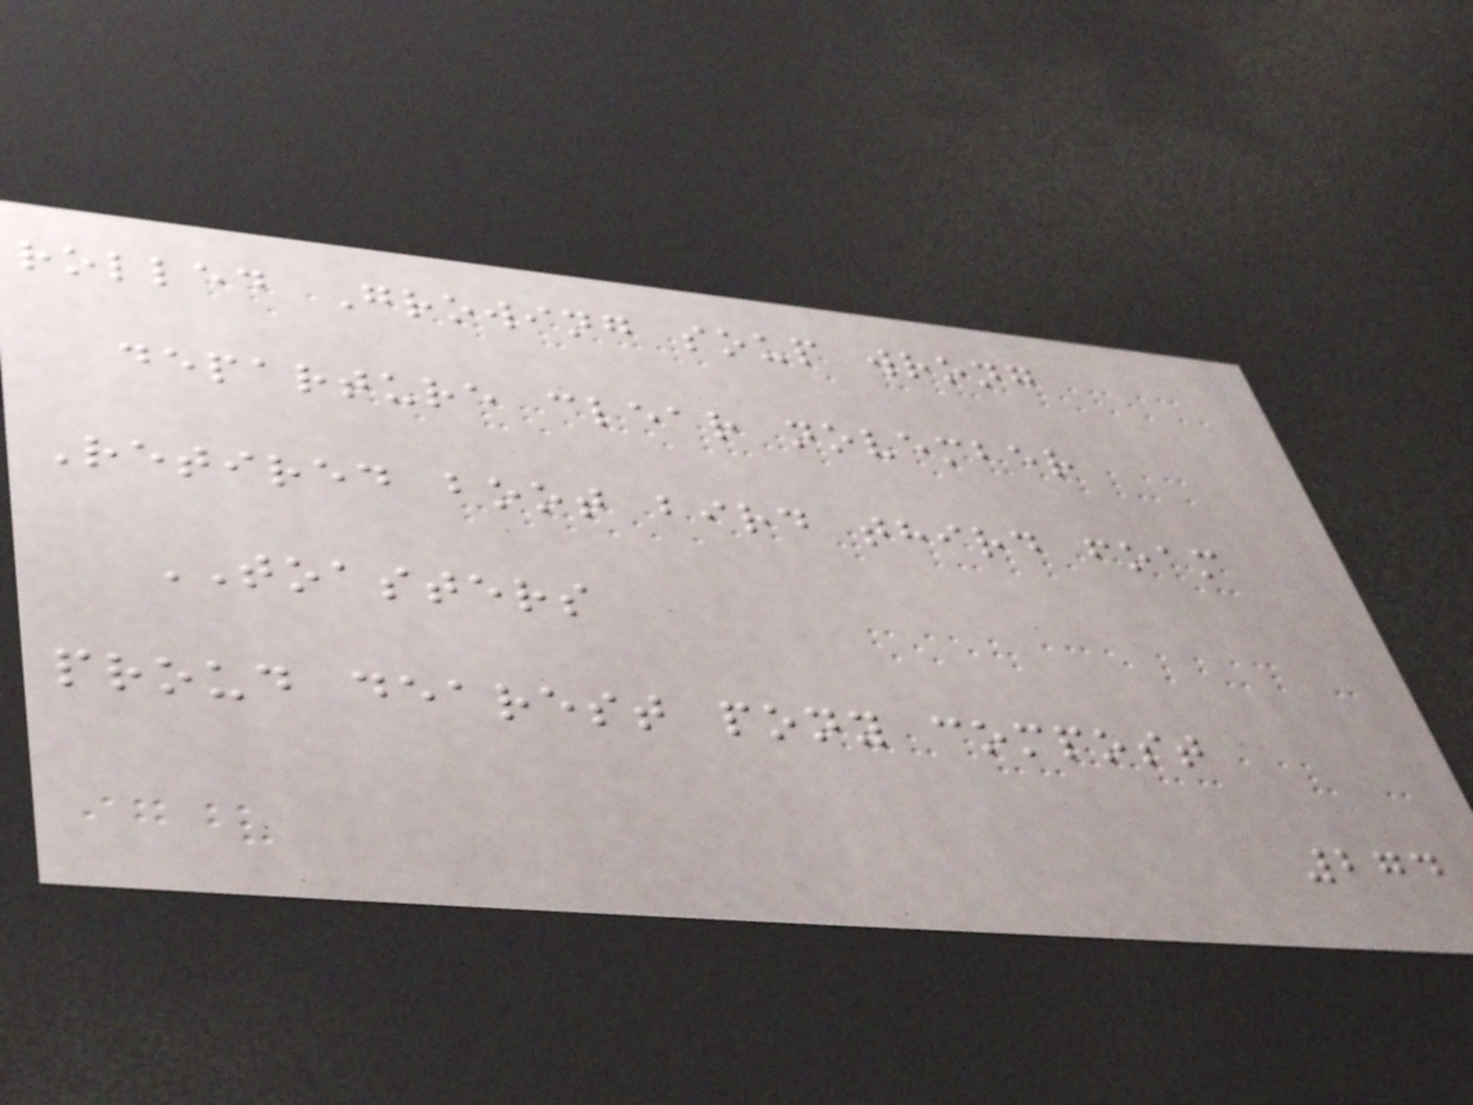rolled Growing soup wrong
departure clear november
Retired boot bird third foam
TOASTERS
proud dearest pony compost
274
